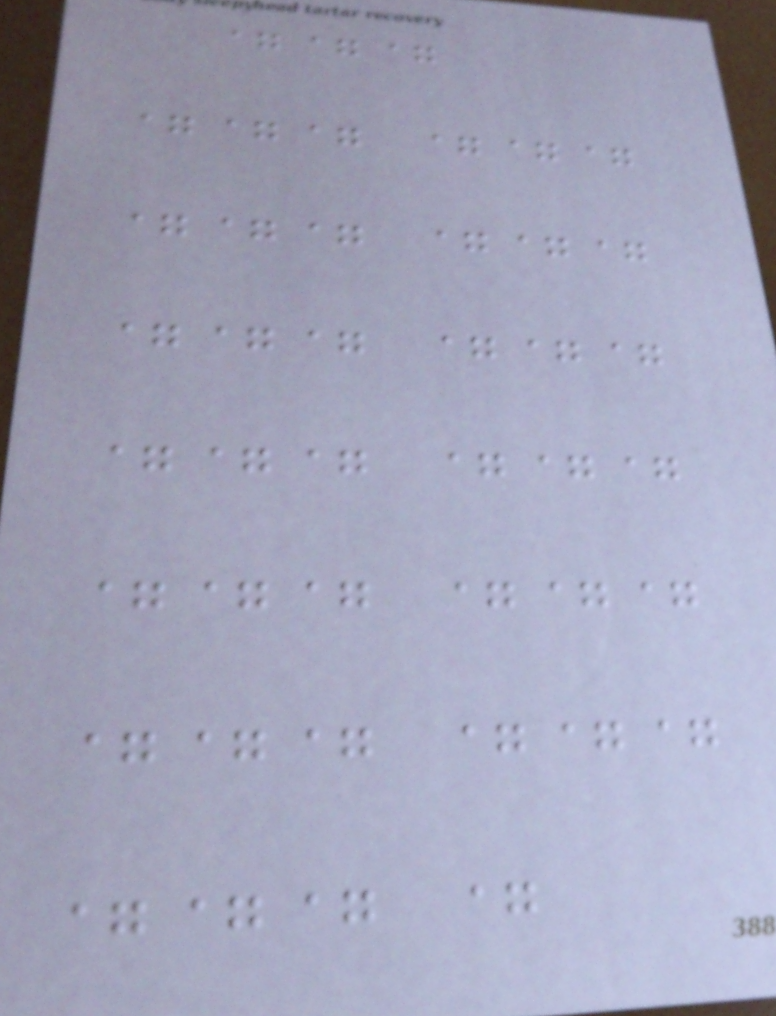===
=== ===
=== ===
=== ===
=== ===
=== ===
=== ===
=== =
